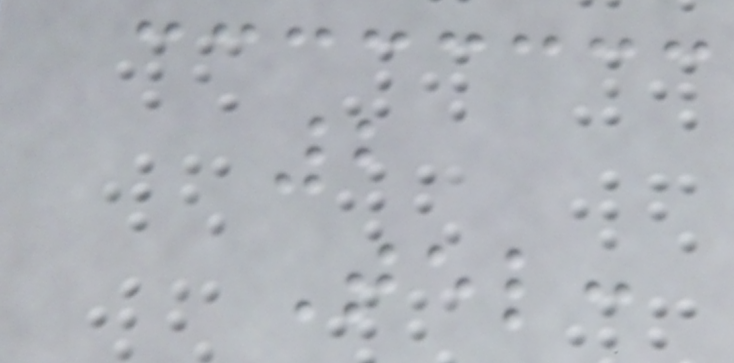2
Tel:
